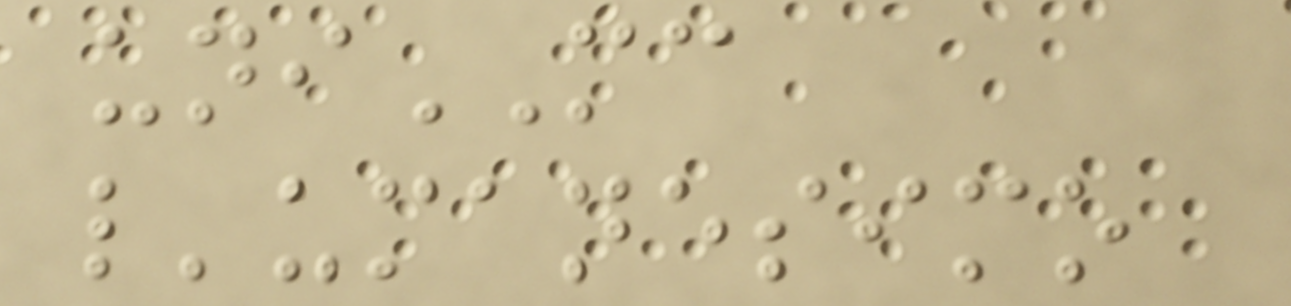uniMC
l'umanesimo
